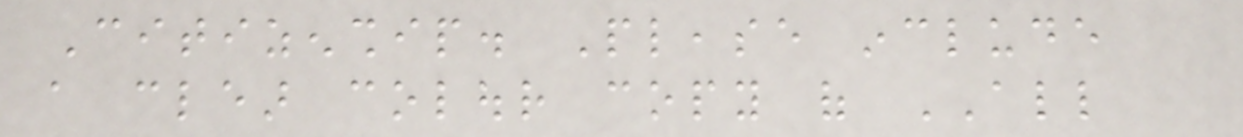Citizenship. Please include
a clear colour copy of ALL
